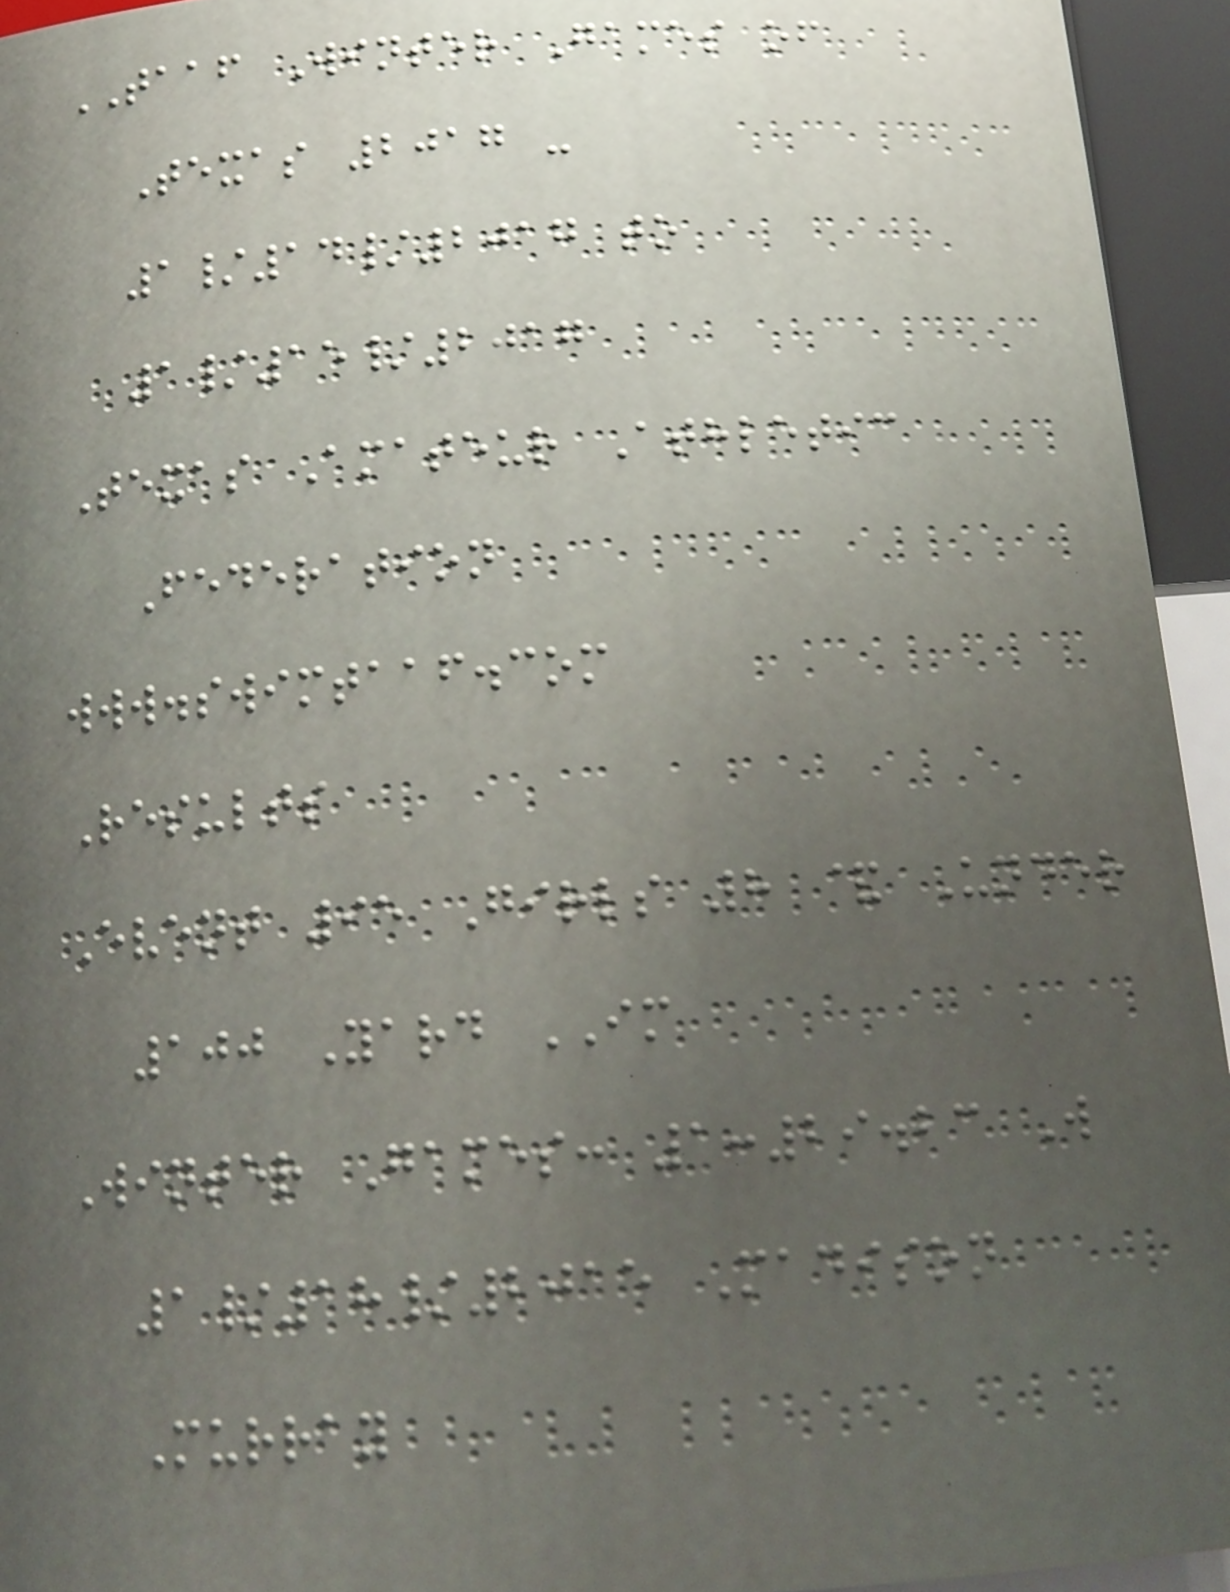TAAF Winter Games of
Texas 2017 -
1/14/2017 to
1/15/2017
Texas Amateur Athletic
Federation
www.swimtaaf.com
Results
Event 95 Girls 8 & Under
100 Yard IM
Winter Games: 1:29.23 W
1/18/2015 Madison
Murray
